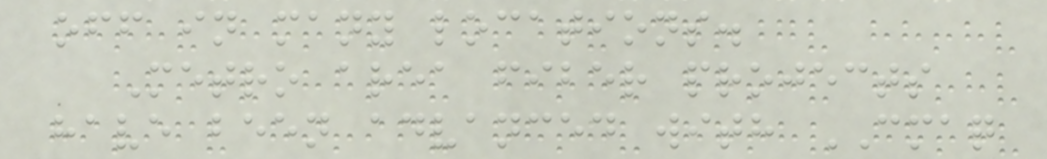off in many locations.
Metro area fiber projects
have been advanced with CMAQ
